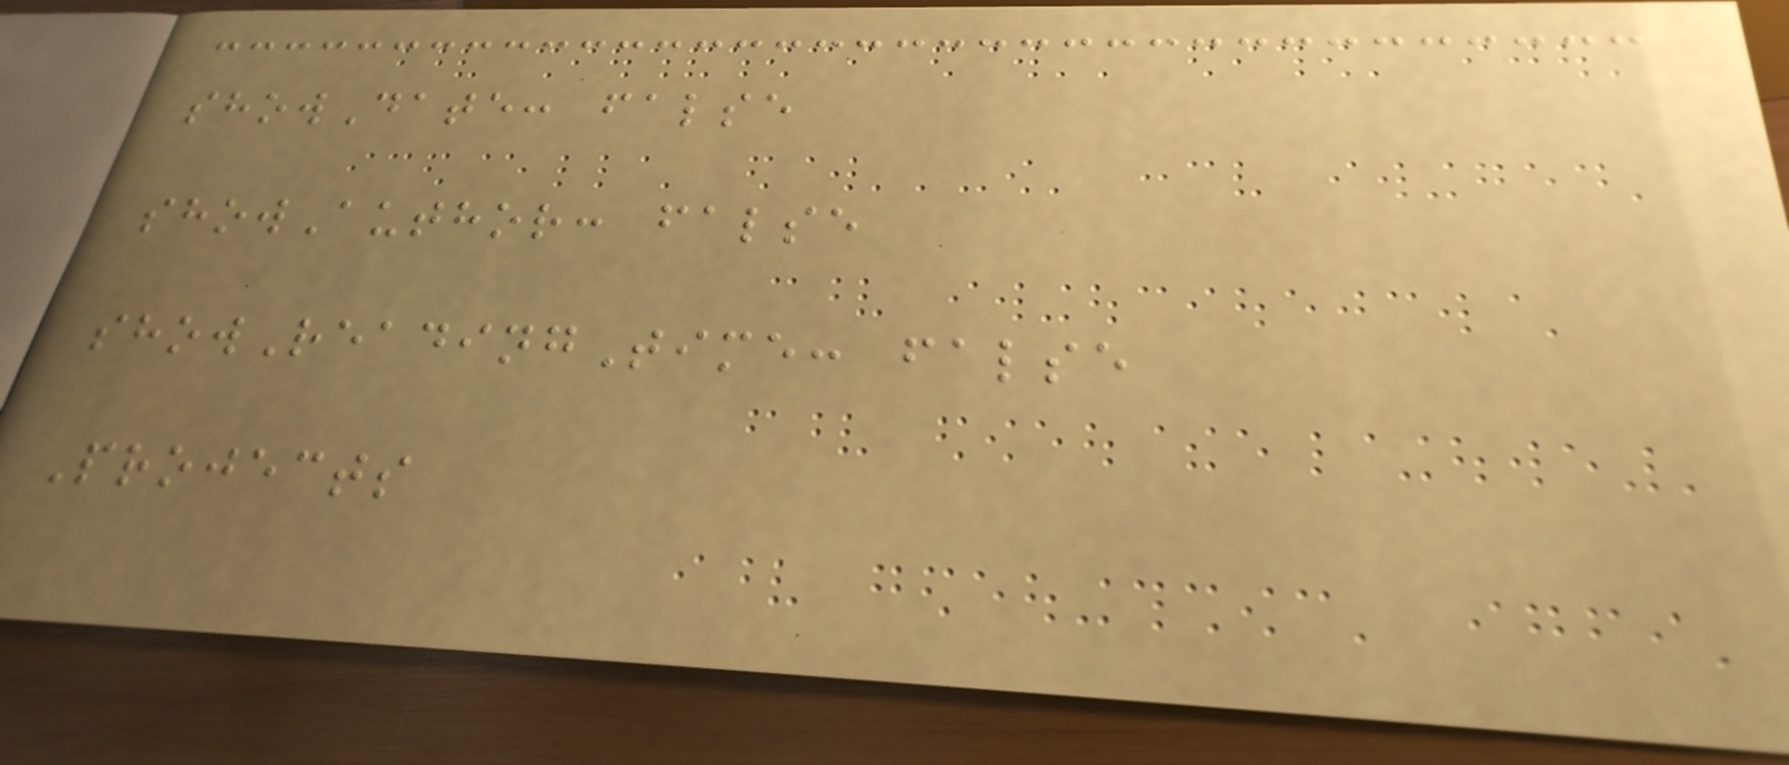showDate: false
showAuthor: false
showReadingTime: false
Projects
